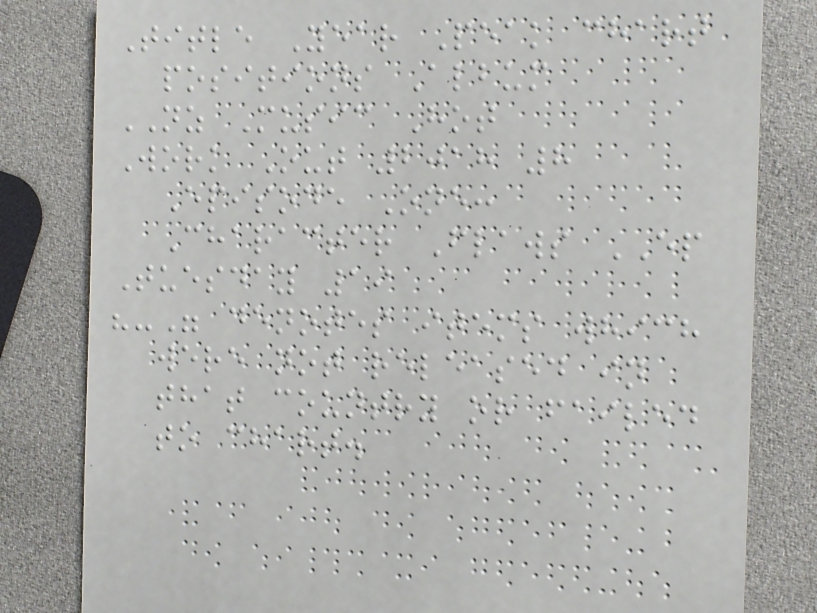Title Year Peak chart
positions Album
NZ Music Hot
Work Out 2018 8
Episode One:
Character Flaws EP
Tuesday 19
"-" denotes items which
were not released in
that country or failed
to chart.
